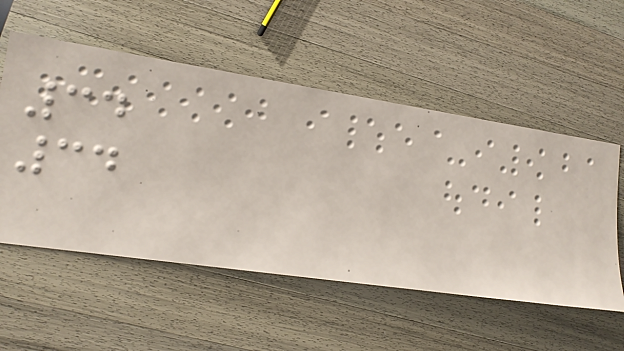34
34
